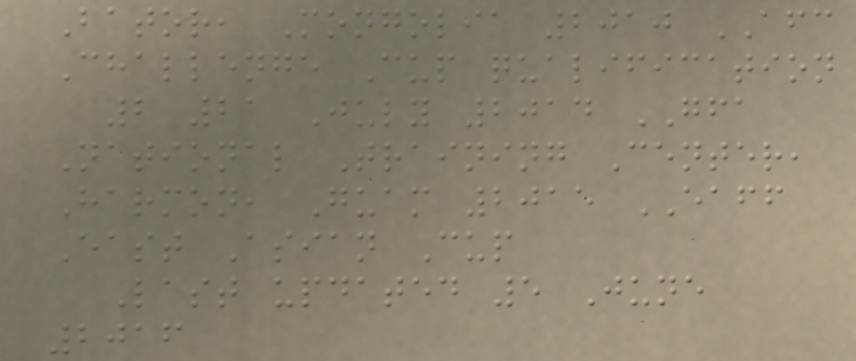Bator, Mongolia 2010 AFC
Challenge Cup qualification
2 21 July 2014 GFA
National Training Center,
Harmon, Guam 2015 EAFF
East Asian Cup
Last updated 5 June
2016
